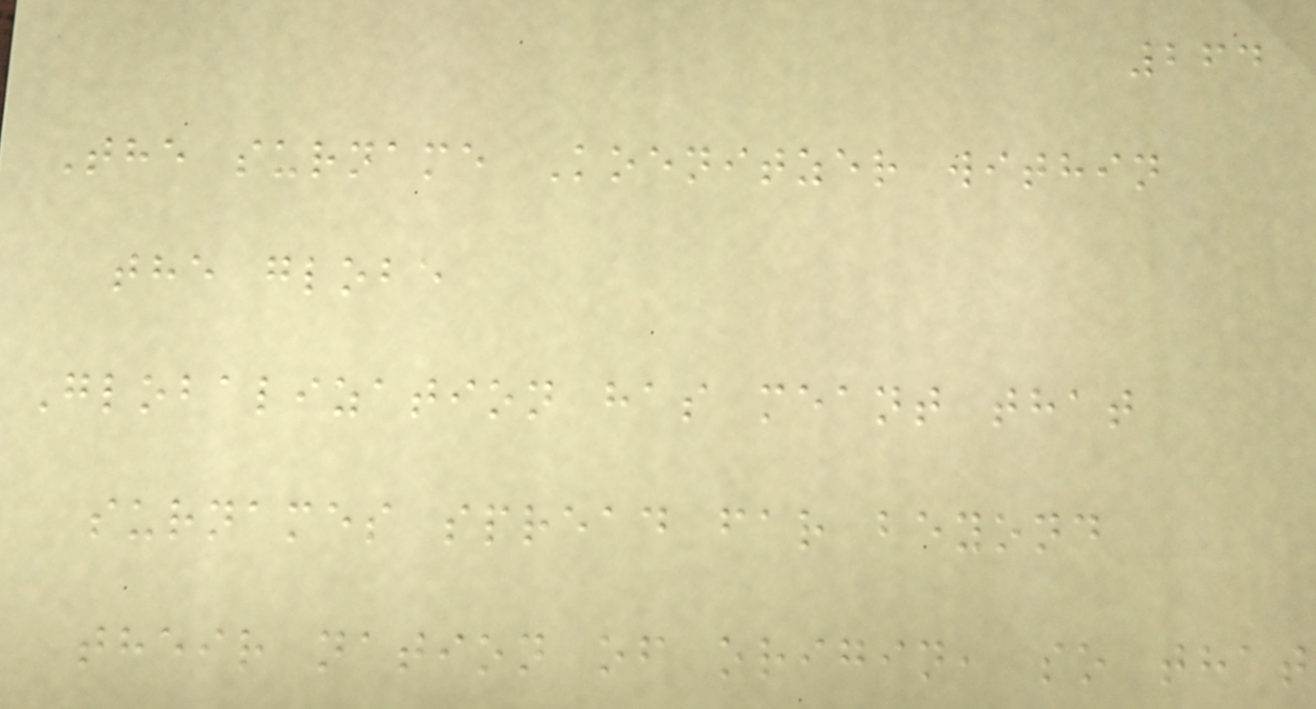264
The surname Koenitzer within
the globe
Globalization has meant that
surnames spread far beyond
their nation of origin, so that
